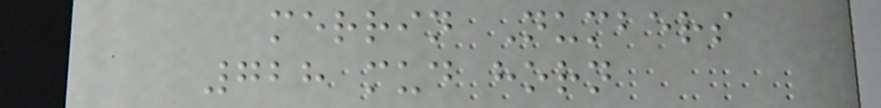merrin Numbers
728 mud horn
